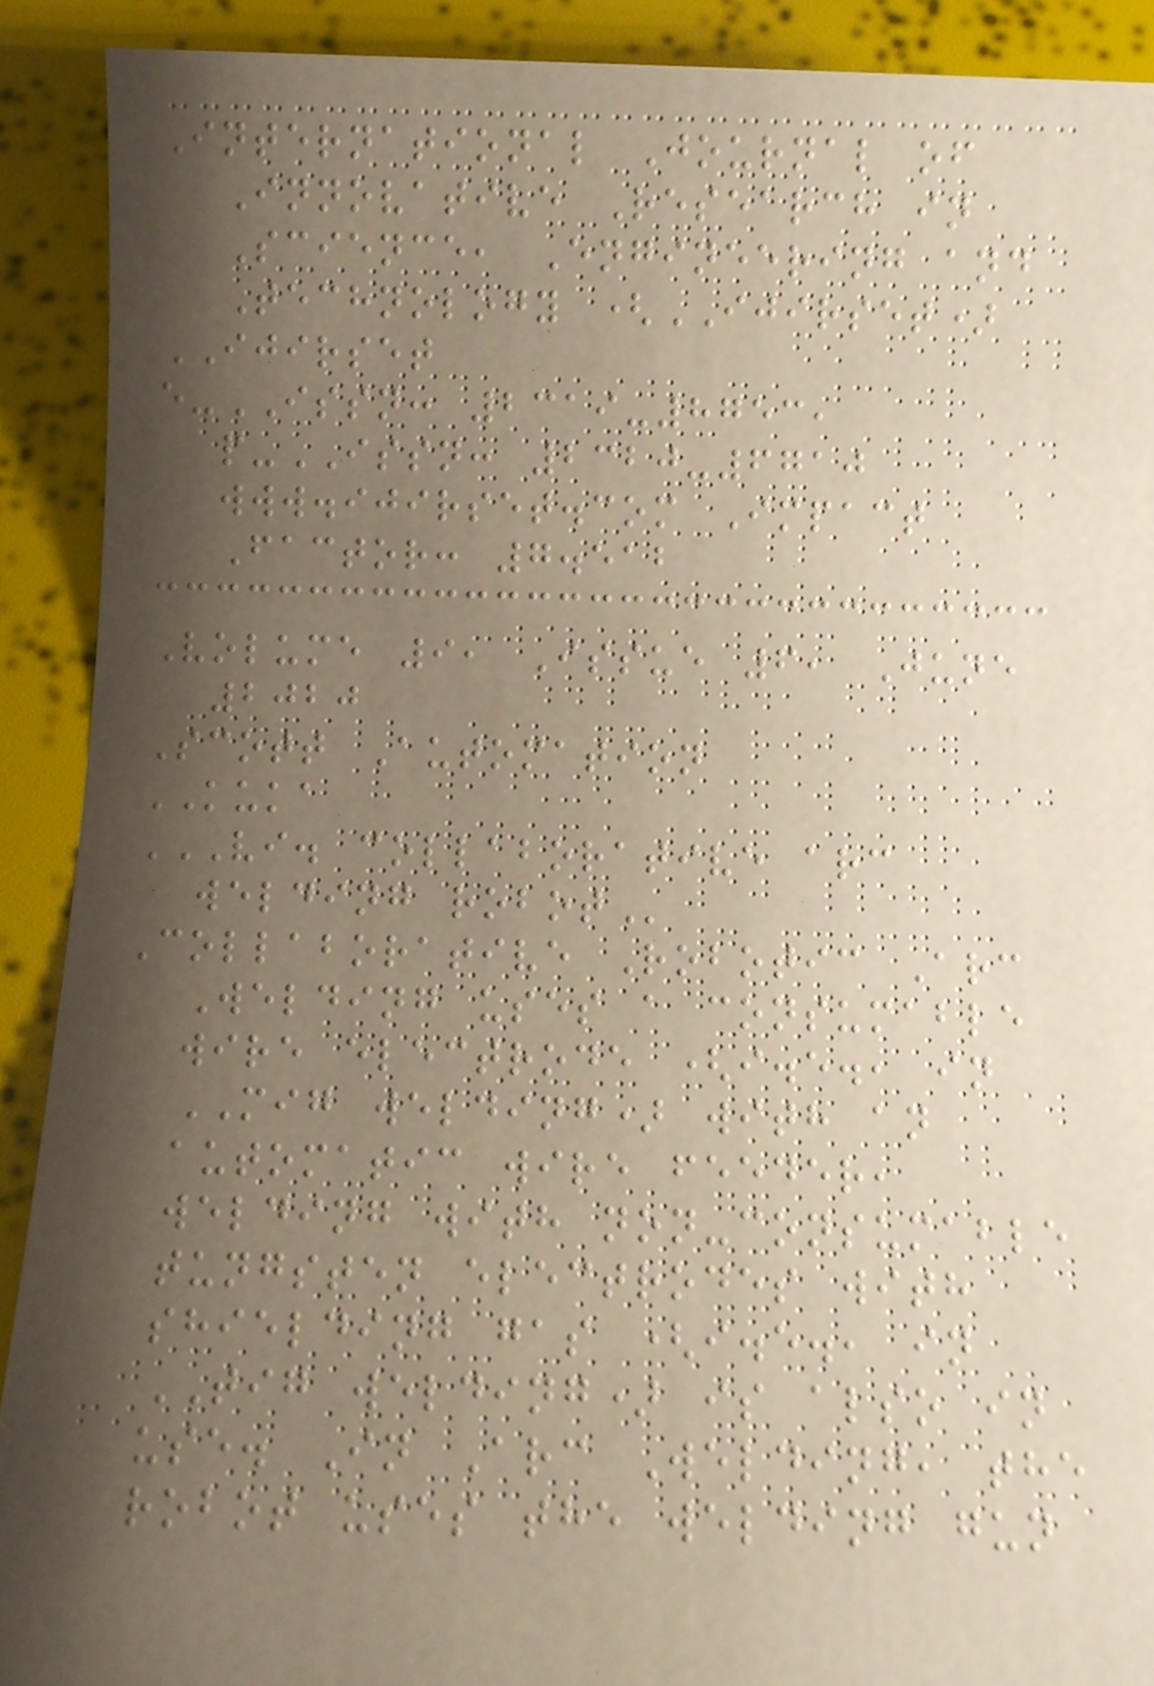International Journal of
Innovative Research in
Science, Engineering and
Technology (IJIRSET)
IJIRSET
e-ISSN: 2319-8753,
p-ISSN: 2320-6710
www.ijirset.com Impact
Factor: 7.512
Volume 9, Issue 6, June
2020
Scott Automation
KUKA
VI. COLLABORATIVE ARC
WELDING ROBOT
Collaborative Robotic Arc
Welding uses a consumable
wire electrode (i.e., in
MIG welding) with an
automatic wire feeder,
welding with non-consumable
tungsten electrodes with
shielding gas (i.e., in
TIG welding) is also in
use. In Arc Welding, the
robot uses the welding gun
